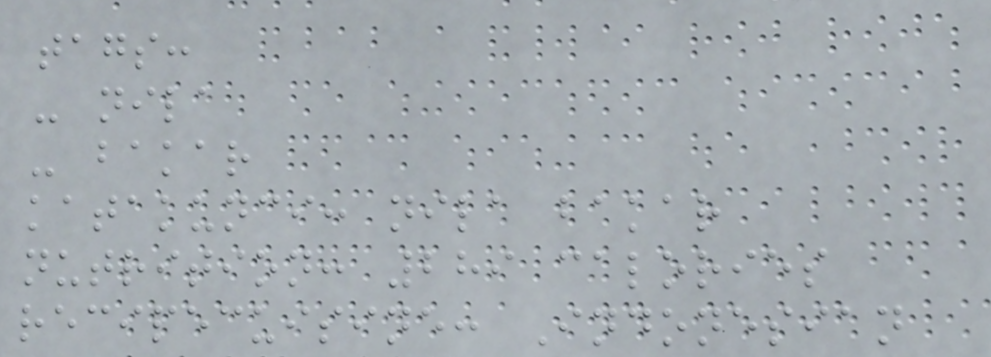tags:
- nila
- bakar
katakunci: nila bakar
nutrition: 289 calories
recipecuisine: Indonesian
